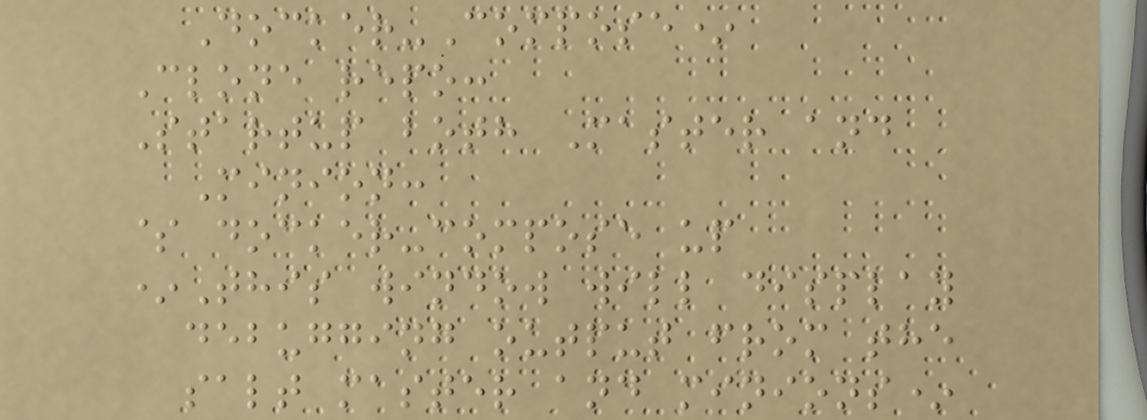Docker-Compose*
Clone repo:
Startup both Master and
Minion:
$ docker-compose up
*This window will display
debugging output from the
salt master and minions*
